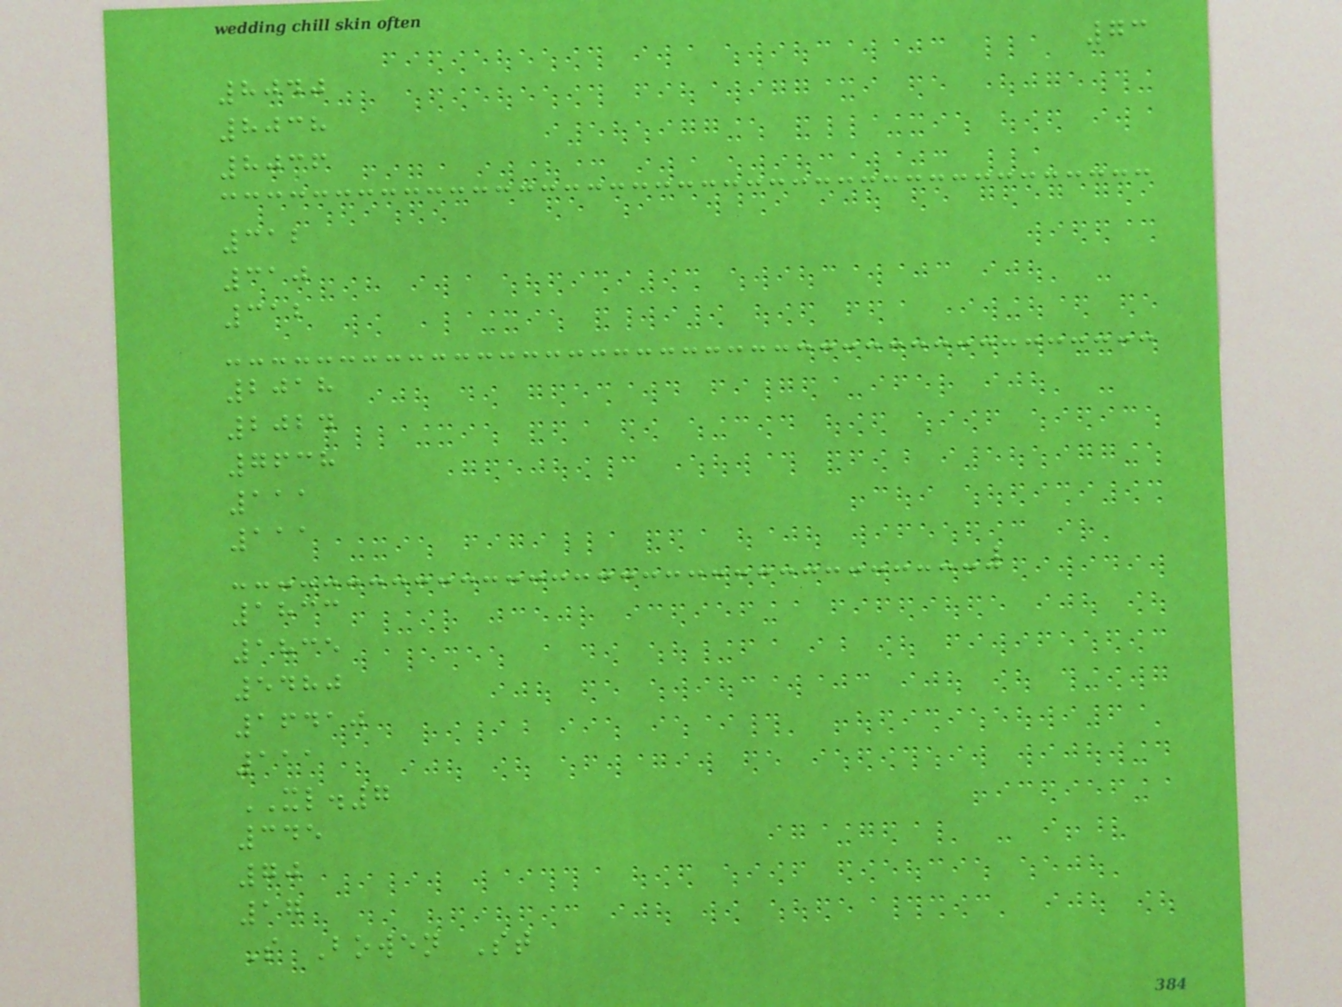73
8040
8038
8036
312
310
312
2018
2024
7638
111
111
1833
1835
5480
16410
111
XL.7
345
70
17
S Bowen St
